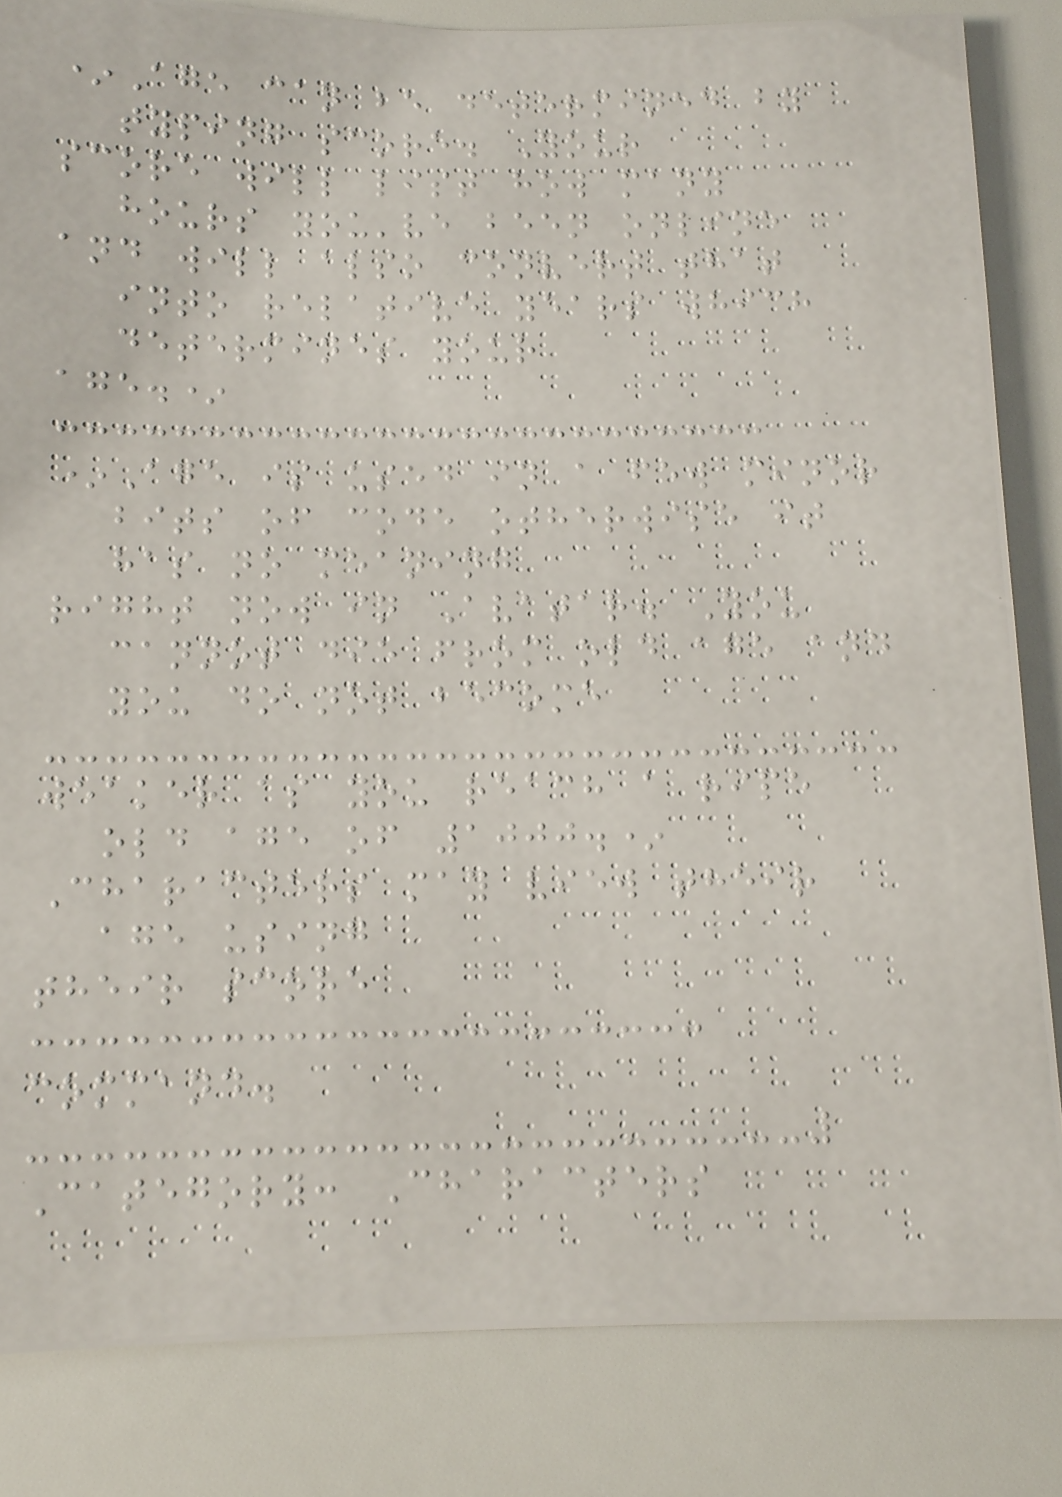*Age can be determined by
typing score. Your
score will list how many
hours you've been online
and will also convert that
into relative years which
determines your
age.*
*Age is used in a few minor
bits of code otherwise it
has no meaning
right now in Avatar. You
cannot die from old age and
you do not become
weaker as you reach a ripe
old age of 1000.*
Characters may view their
age using
their score
command.
Category: Characters
